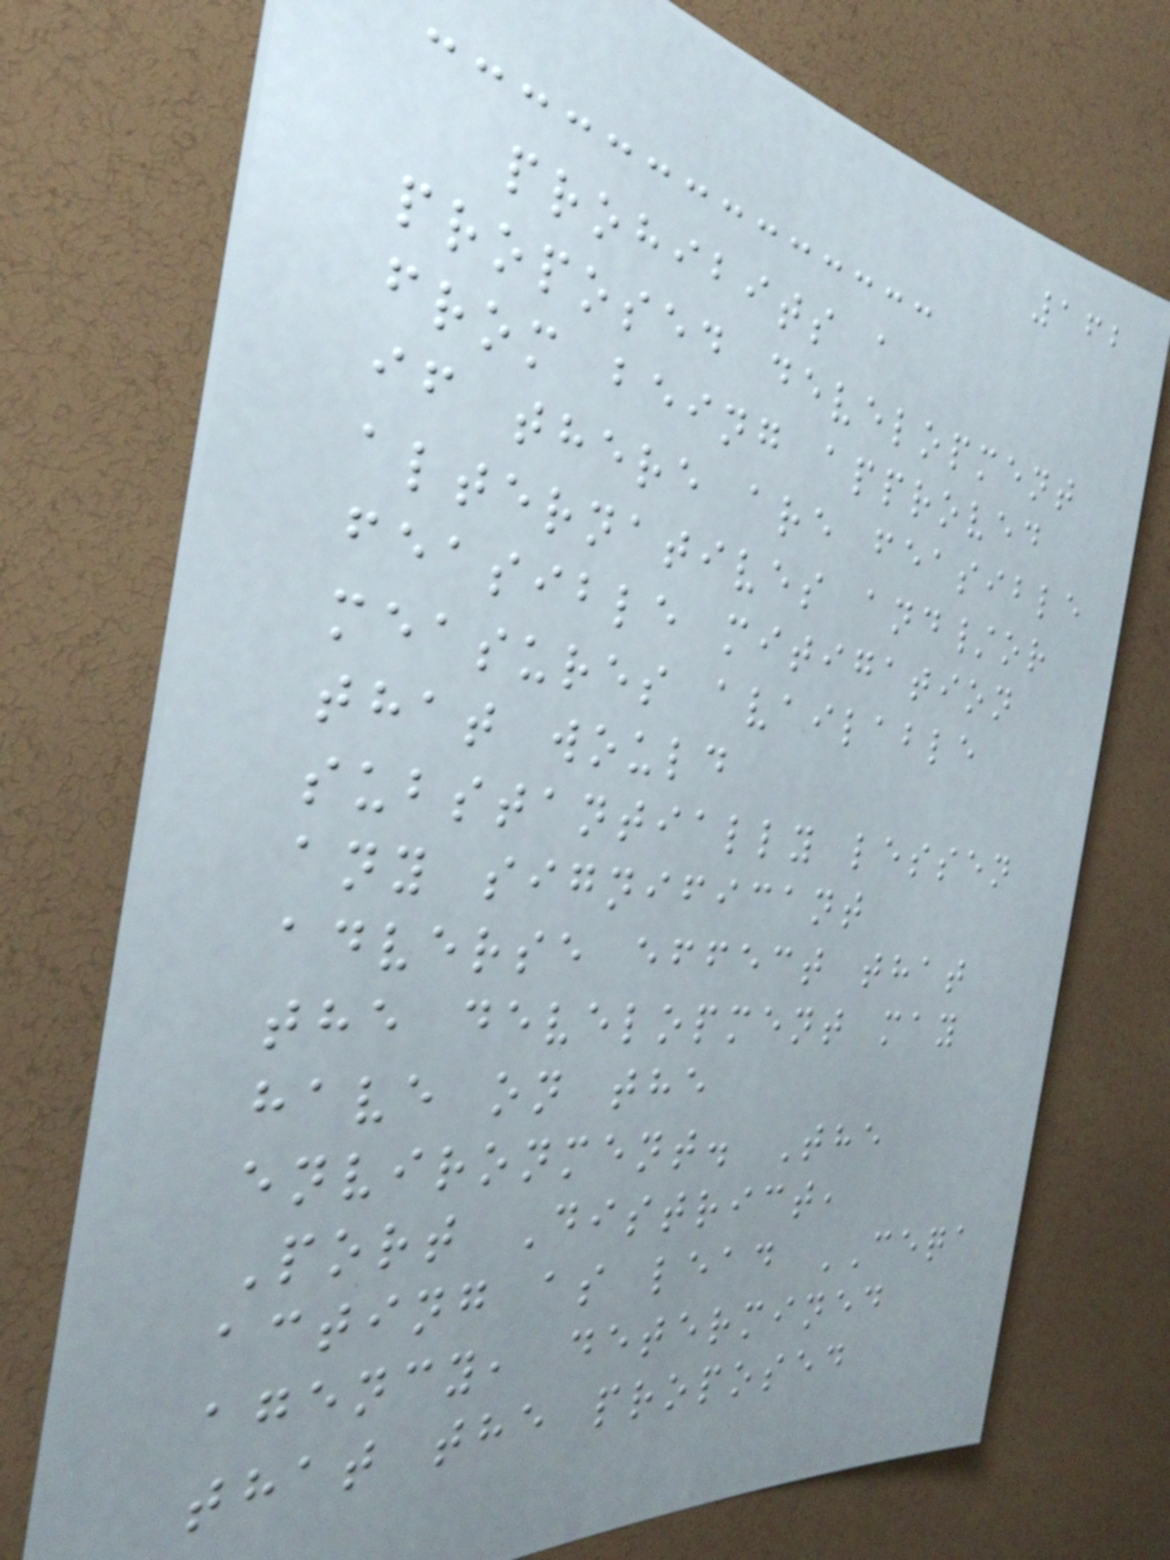162
prohibits a
proposed development
from being approved
if there are feasible
alternatives and/or
feasible mitigation
measures available
that would
substantially lessen
any significant
adverse effect that
the development may
have on the
environment. The
Port District,
acting as lead CEQA
agency, determined
that the proposed
